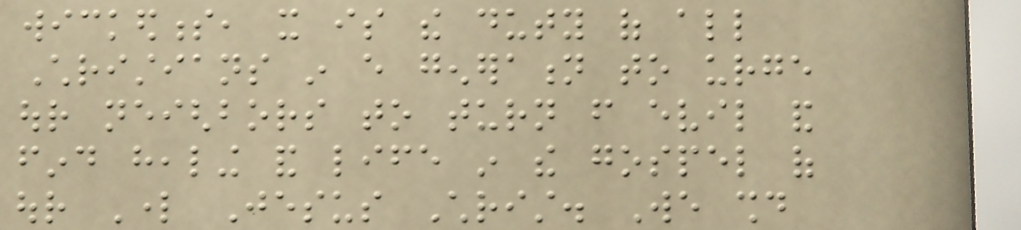wickedness, it is the duty of all
Christians in every generation to urge
our neighbors to turn from evil and
find healing and life in the gospel of
our Lord Jesus Christ. We should
